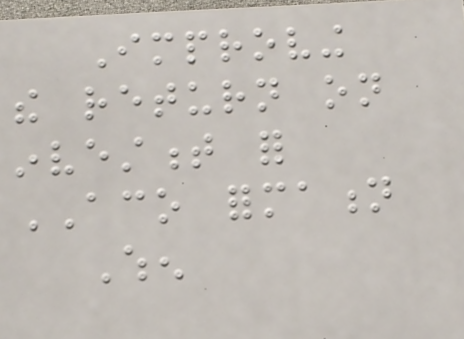Improving
the return on
investment for
ACO formation
When
